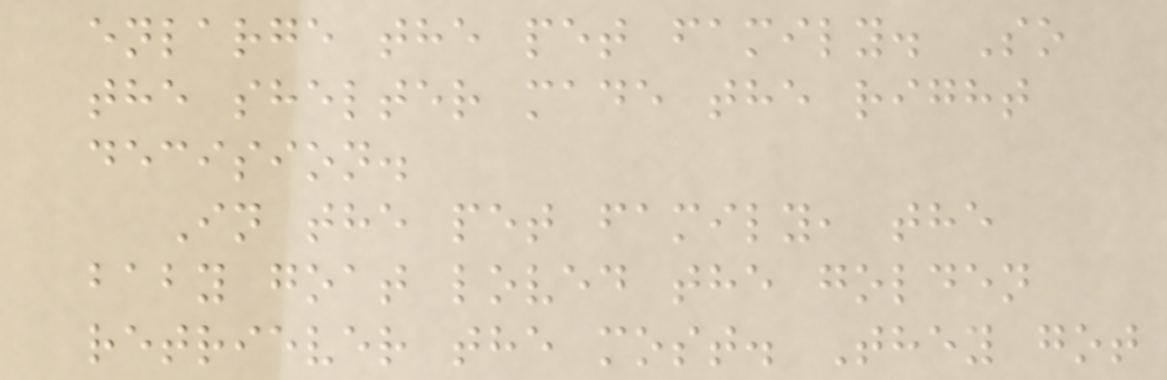enlarge the pet family. So
the shelter made the right
decision.
In the pet family, the
baby goat loved the golden
retriever the most. They got
